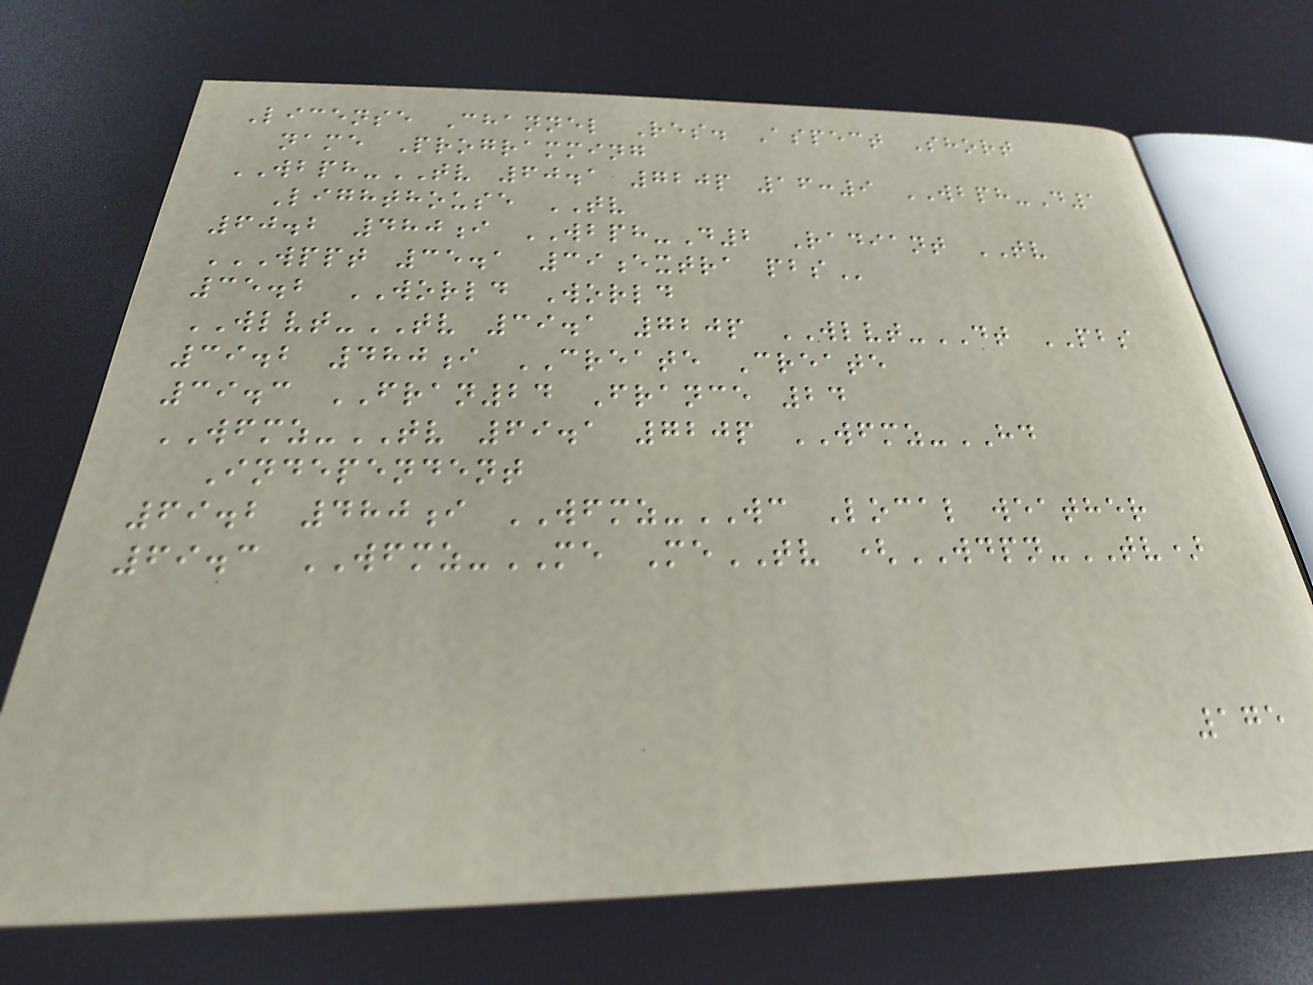License Channel Res. Aspect Short
name Programming
WBPH-TV 60.1 720p 16:9 WBPH-D1
Lighthouse TV
60.2 480i WBPH-D2 Radiant TV
WPPT 35.1 39EXTRA PBS
35.2 WORLD World
WLVT-TV 39.1 720p WLVT-DT PBS
39.2 480i CREATE Create
39.3 FRAN24 France 24
WFMZ-TV 69.1 720p WFMZ-HD
Independent
69.2 480i WFMZ-WC Local weather
69.3 WFMZ-ME MeTV (WDPN-TV)
175
